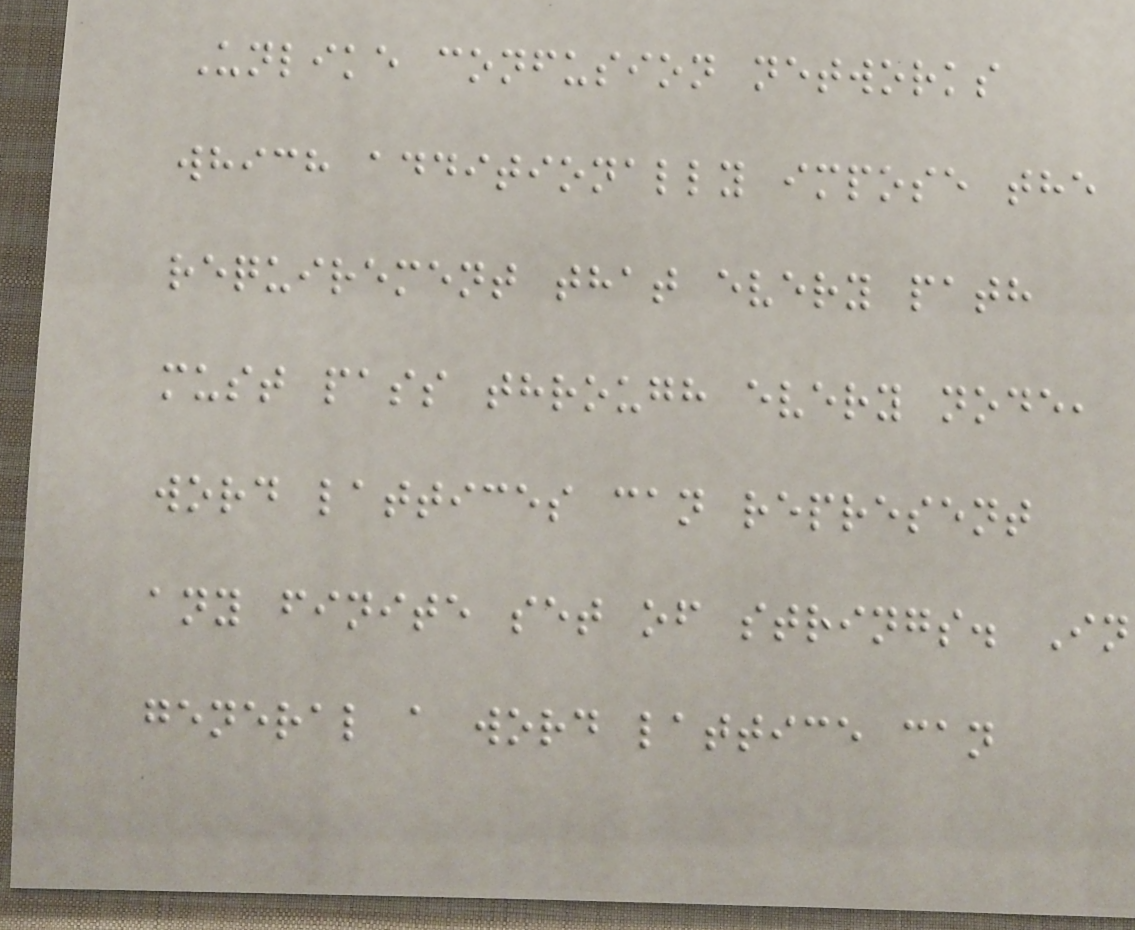Unlike confusion networks
which additionally impose the
requirement that every path
must pass through every node,
word lattices can represent
any finite set of strings. In
general a word lattice can
